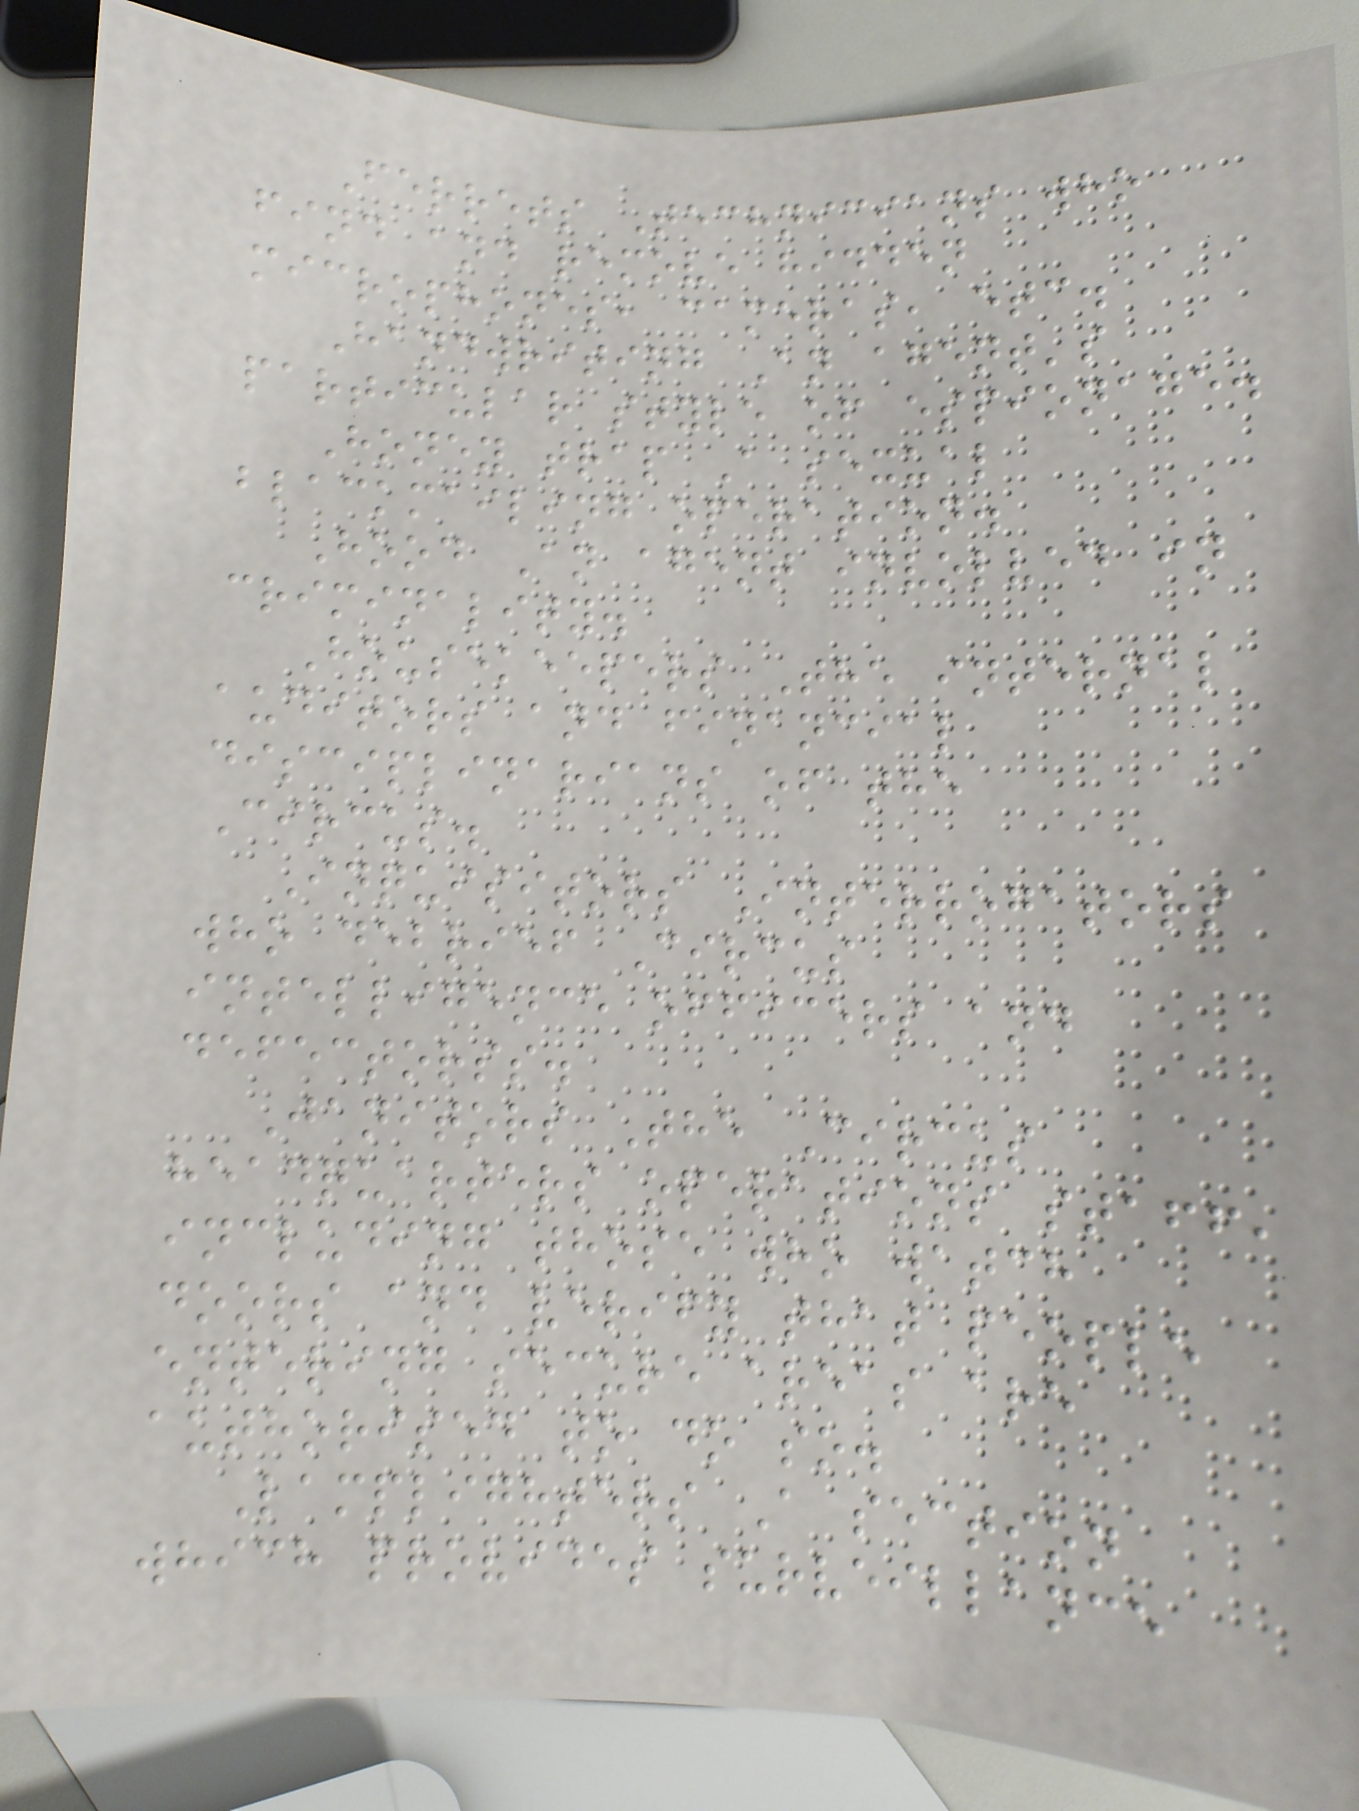Ferrets Technicians who
find and remove hidden
microphones, cameras, etc.
Handwriting An agent's
particular style of espionage.
Honey trap A sexual
blackmailing operation.
Hood An agent involved in
criminality.
Housekeepers The internal
auditors and financial
disciplinarians of the
Circus.
Inquisitors Interrogators
who debrief Circus
intelligence officers and
defectorss.
Janitors The Circus
headquarters operations staff,
including those who watch
doors and verify that people
entering secure areas are
authorised to do so.
Lamplighters A section
which provides surveillance
